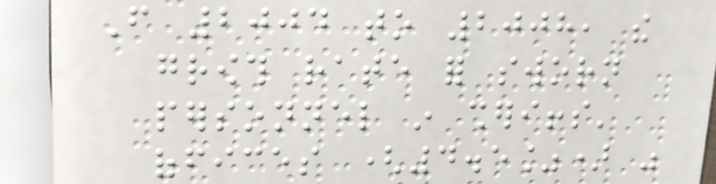From 2004 to 2008, the
growth rate for sworn
personnel in sheriffs'
offices (4.5%) was
